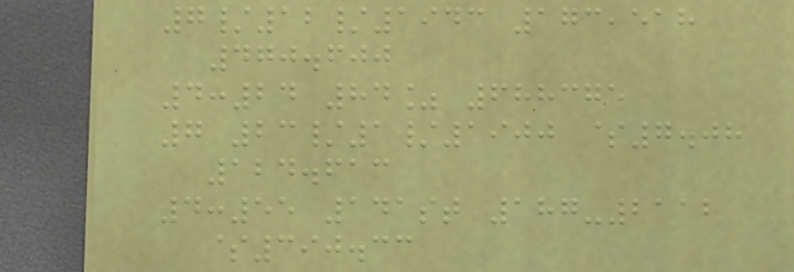7/12/1943 173,518
470.600
4:24 84% 688375
7 23/1/1900 $7.08
124.613
4:55 141st 187-2112
$390.33
